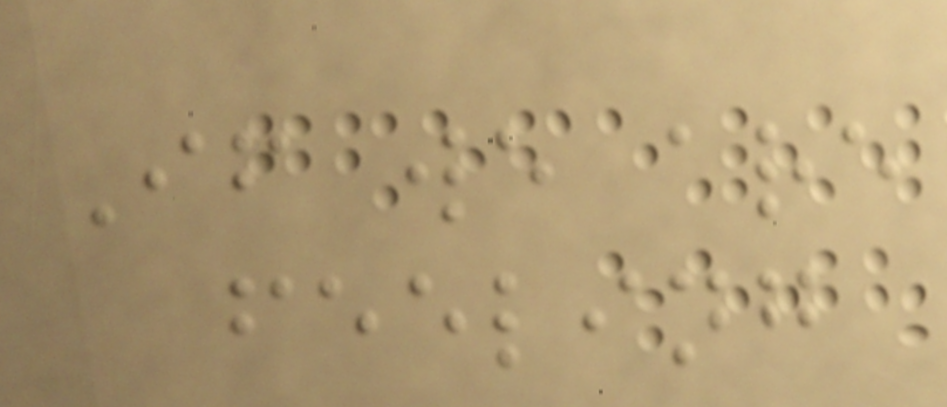If we are
feeling
